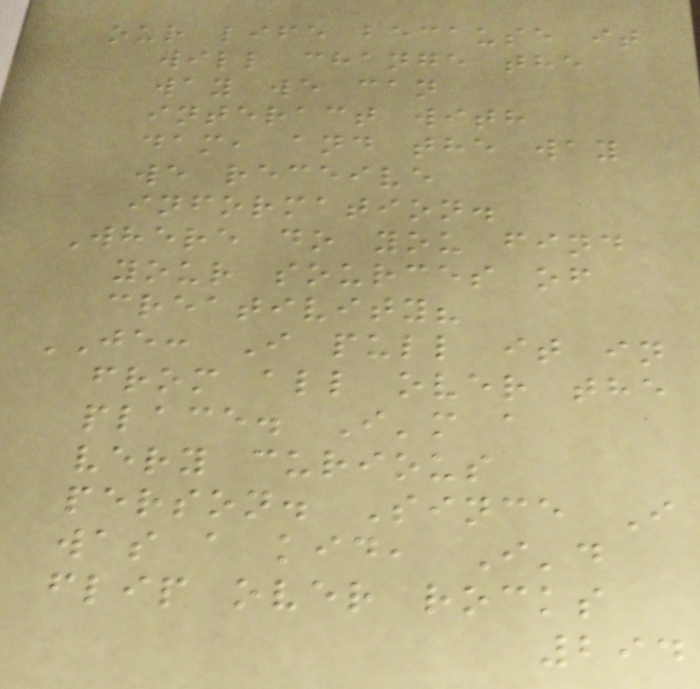our life because it
will change the
way we can
interact with
dam, and the way
we receive
information.
Where do you find
your sources of
creativity?
JE: I pull it in
from all over the
place. I'm a
very curious
person. Since I
was a kid, I'd
flip over rocks
294
